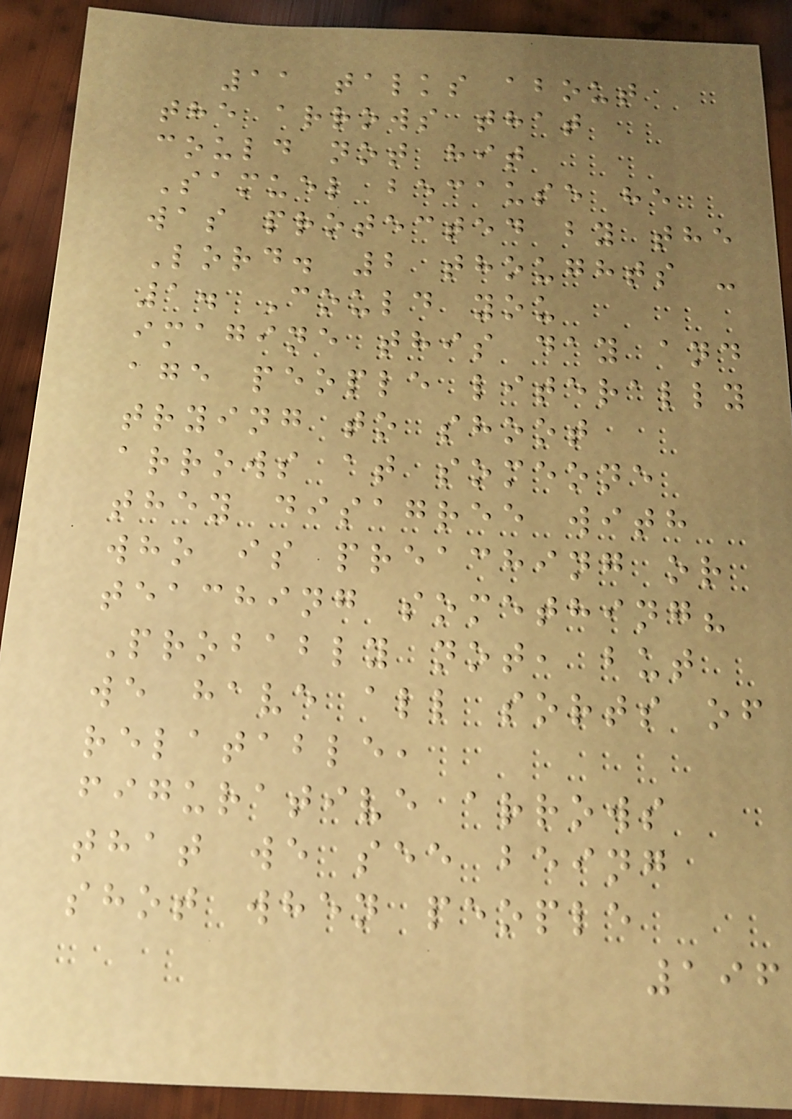11 talks about
the arrows that
could not hit
Samuel because he
was protected by the
Lord. 2 thoughts -
1. Could you
imagine this day and
age people literally
trying to shoot
arrows at someone
they disagree with
who is preaching or
teaching something?
Probably not, but
we have all sorts of
relatable,
figurative arrows
that we see being
shot when people
196
